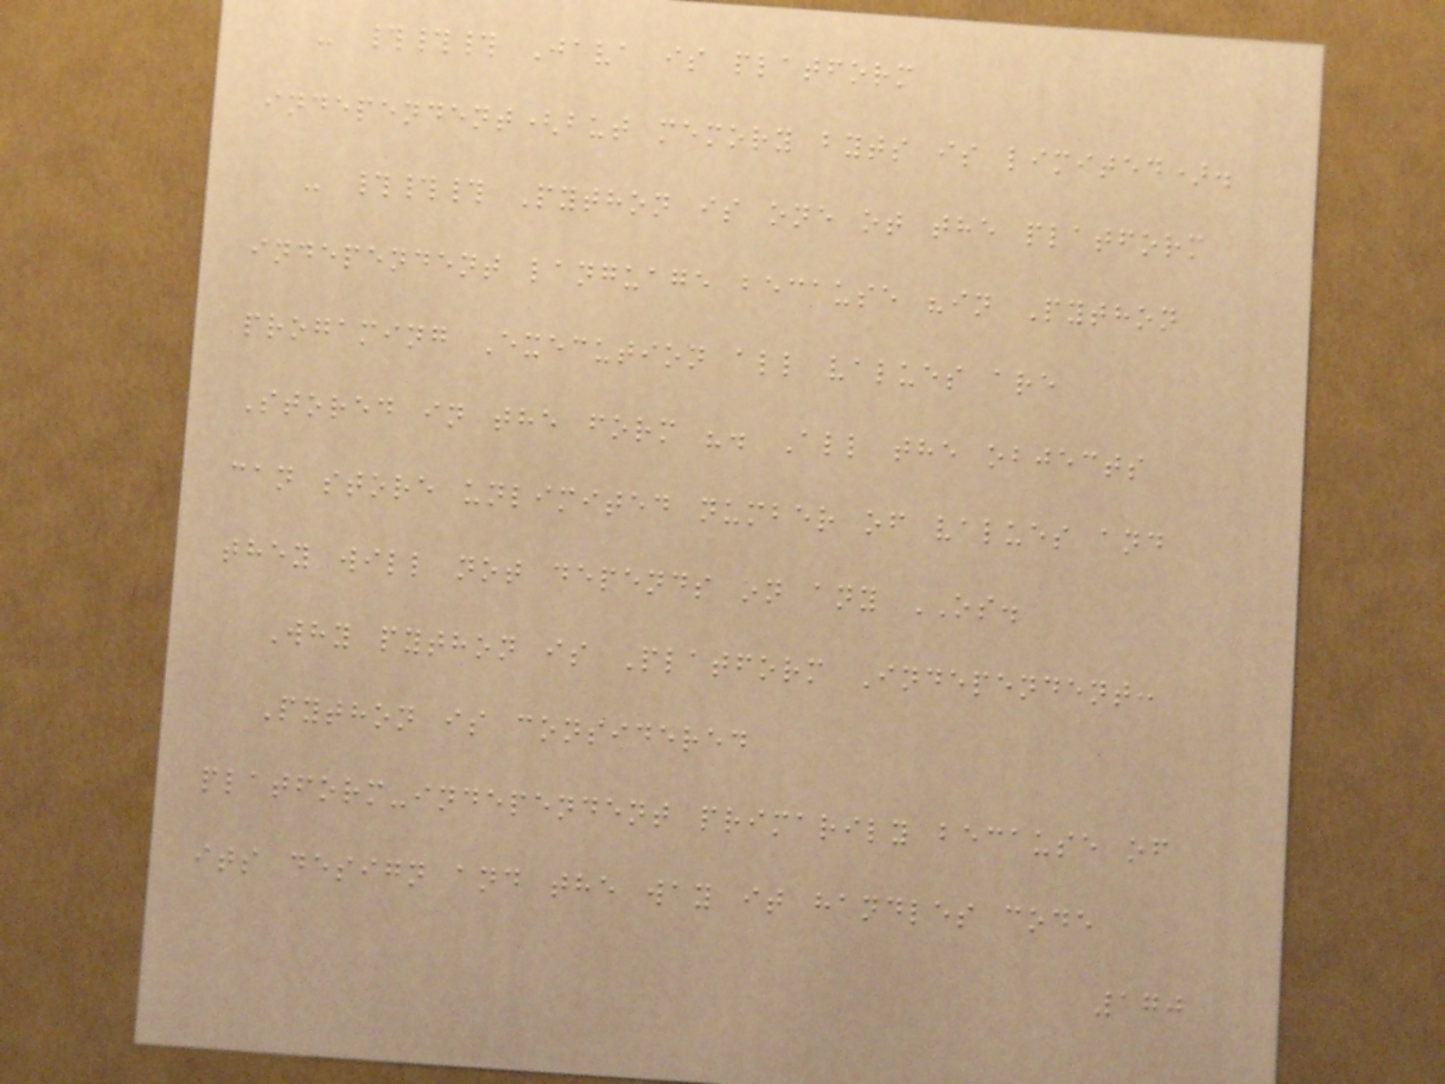- ### Java is platform
independent(but memory byts is limited).
- ### Python is one ot the platform
independent language because "in Python
progaming Execution all values are
Stored in the form ". All the objects
can store unlimited number of values and
they will not depends on any OS.
Why python is Platform Independent:
Python is considered
platform-independent primarily because of
its design and the way it handles code
170
